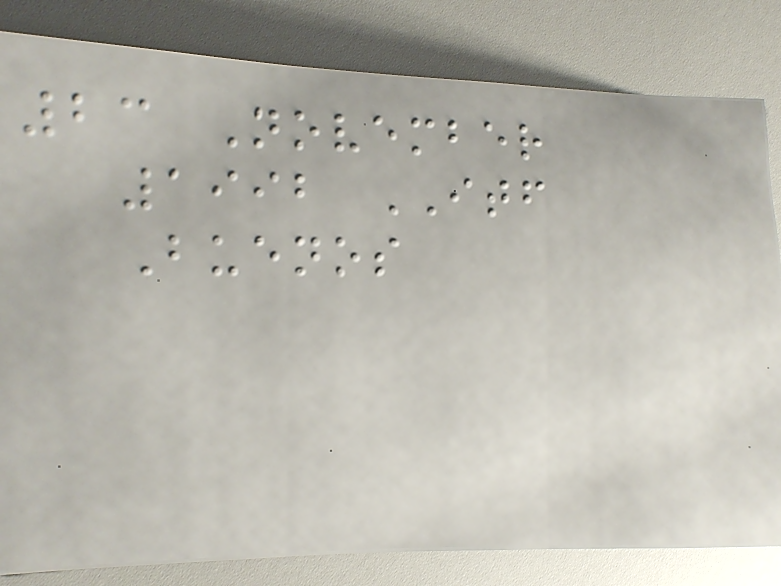23 November
1992 ITF
Buenos
